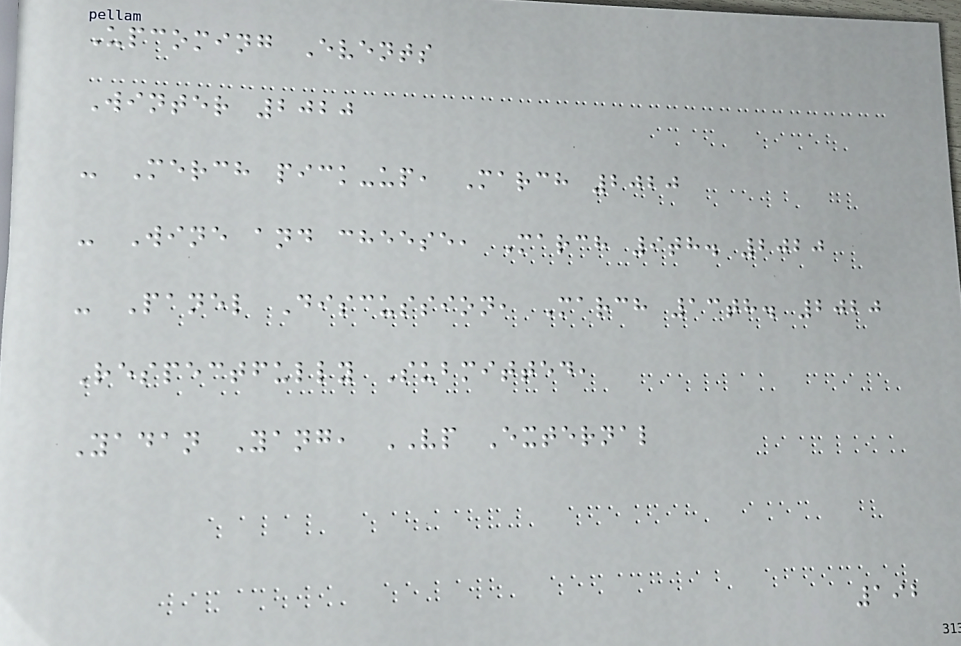Upcoming Events
Winter 2020
- Merch pick-up, March 2020
- Wine and cheese, March 9th. 2020
- Panel Discussion, March 13th. 2020
Respectfully Submitted,
Yadan Yang, VP External
192
